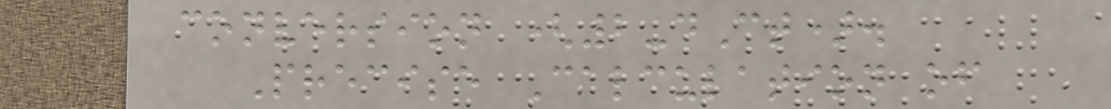conversion (2-dCt).
Precise Calculation of
